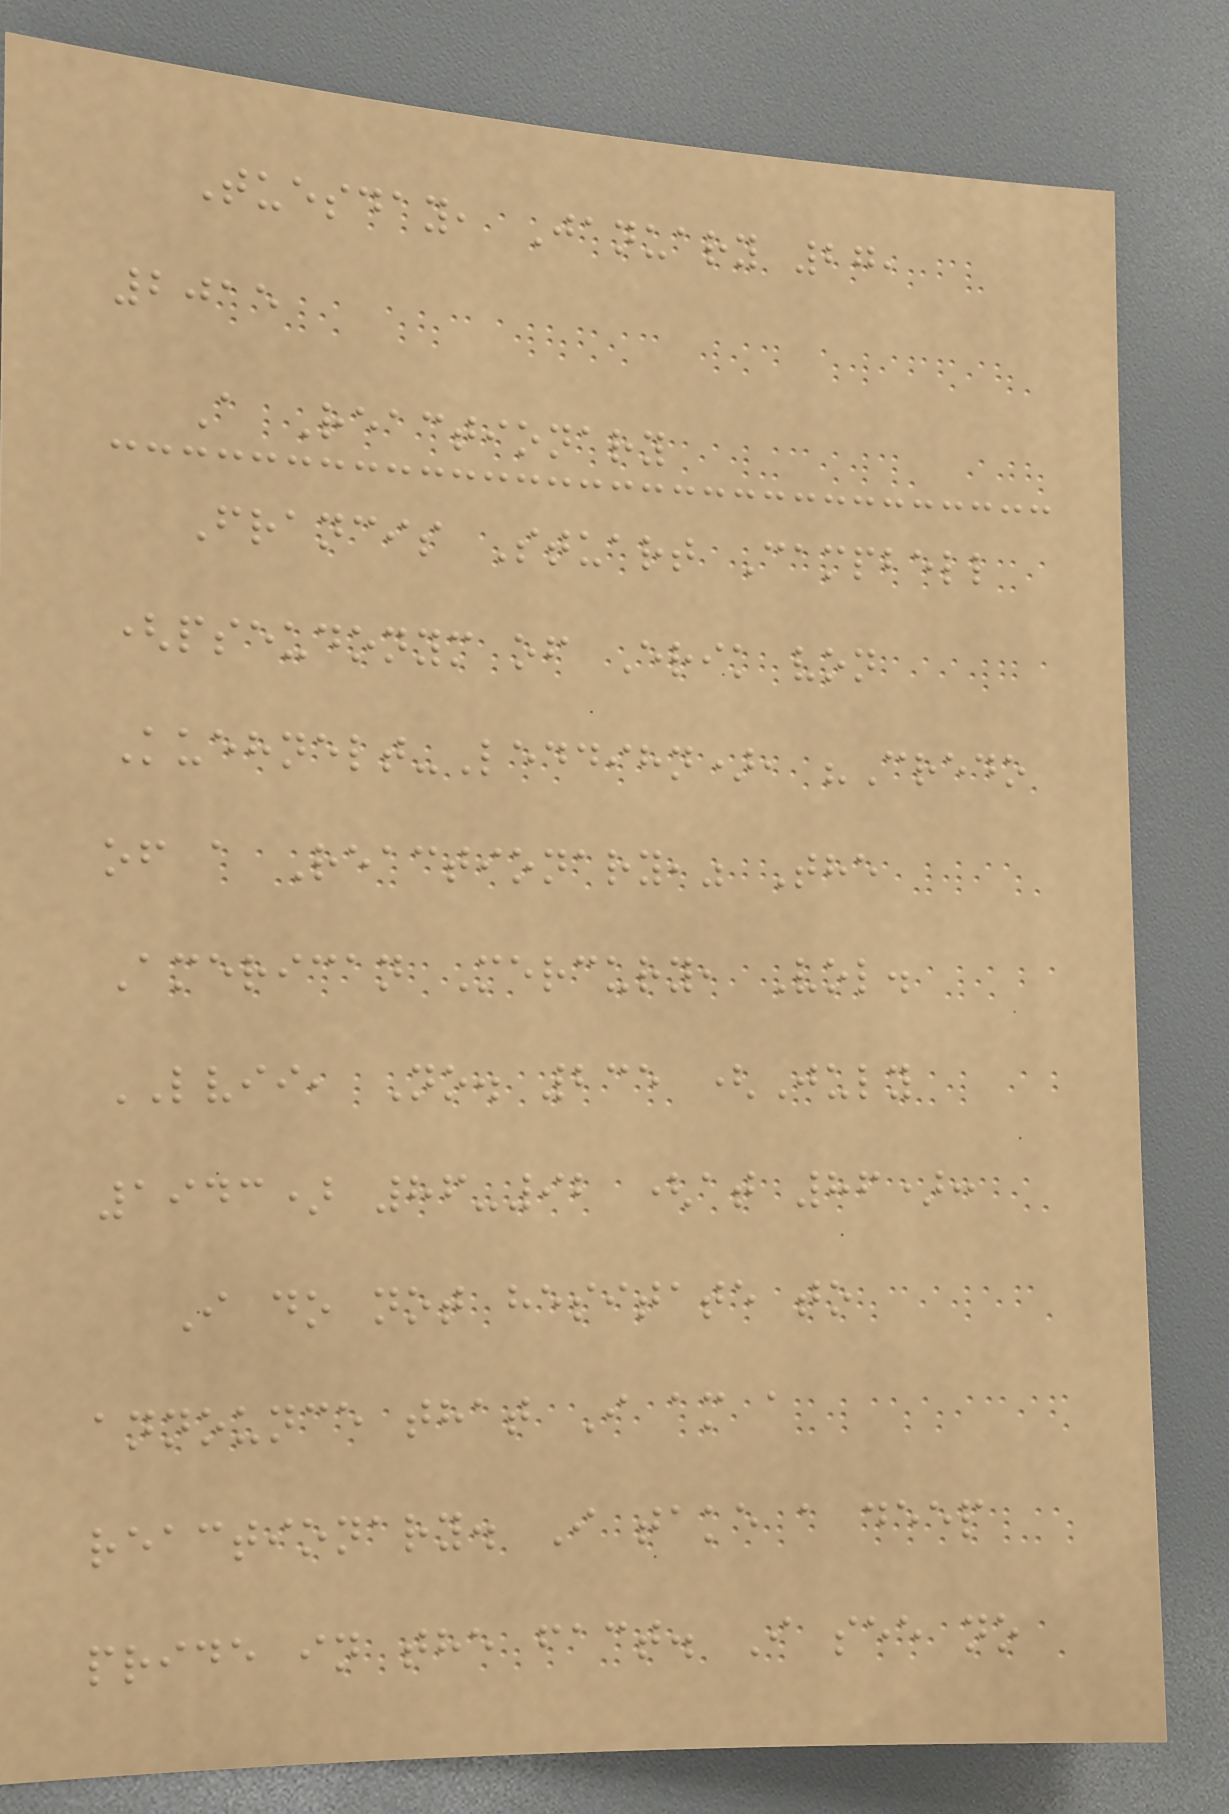Tuesday, January 27,
2015
A Reactionary
Francis Stuart Campbell
(pseudonym of Erik von
Kuehnelt-Leddihn), "Credo
of a Reactionary," The
American Mercury, Vol.
LVII, No. 235 (July
1943) 86-92 (at 86):
I do not hesitate to
announce that I am a
reactionary. I take a deep
pride in the fact. I see no
